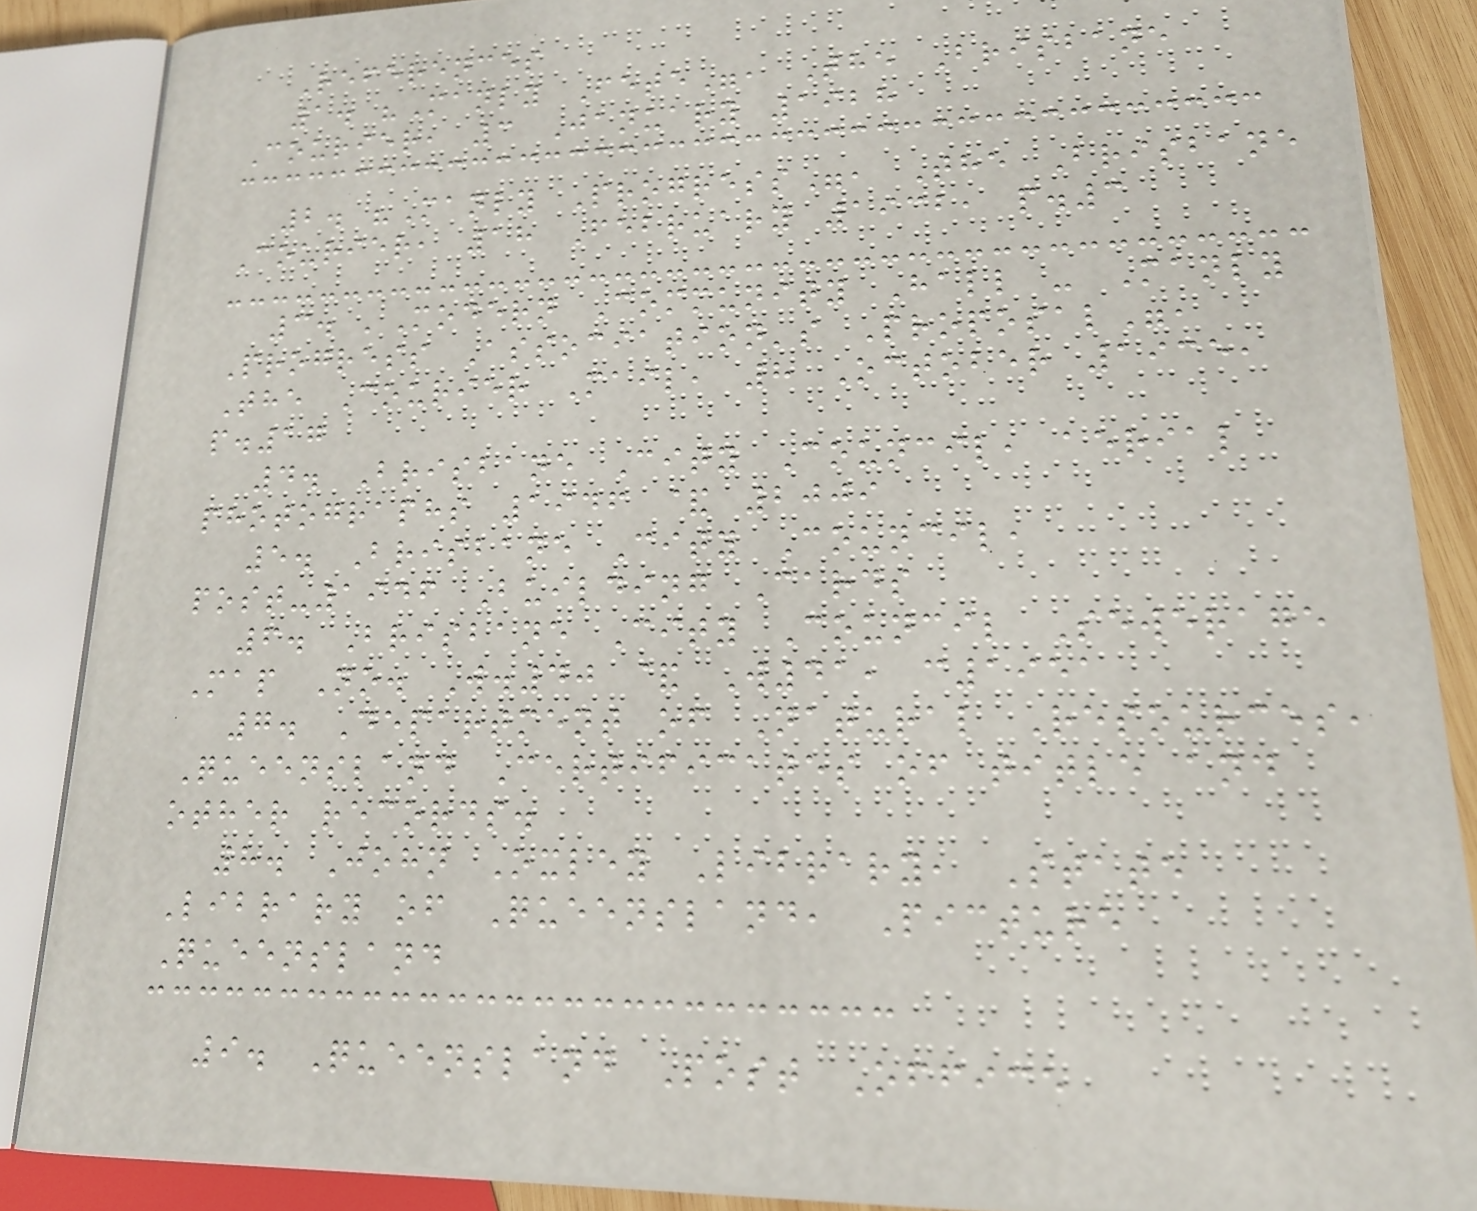References
1. "Manly Fete", The Brisbane
Courier, 3 January 1928
2. "Manly Progress", The Brisbane
Courier, 18 February 1932, p.3
3. 'Modern Community Hall - Manly
Progress Association's Proposal",
The Courier Mail, 8 October 1935,
p.17
4. Brisbane City Council, aerial
photographs 1946 & 2009
5. Brisbane City Council,
post-1946 Building Cards
6. Brisbane City Council Sewerage
Map No. W.40 & W41, c1951
7. Department of Natural Resources,
Queensland Certificates of title and
other records.
8. John Oxley Library, State
Library of Queensland, Picture
Queensland
9. Queensland Post Office
